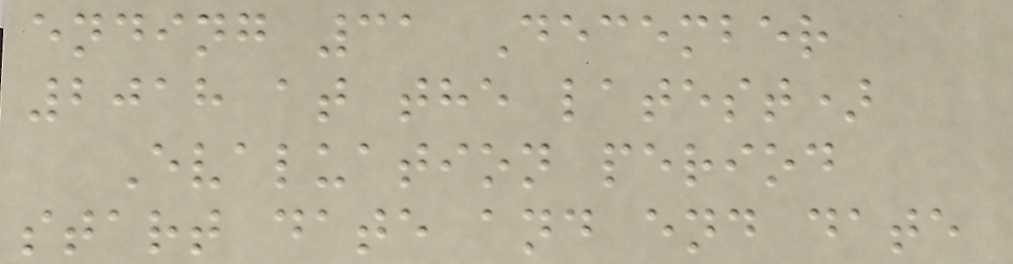ending 31 December
2018 at the latest)
Evaluation period
start date and end date
